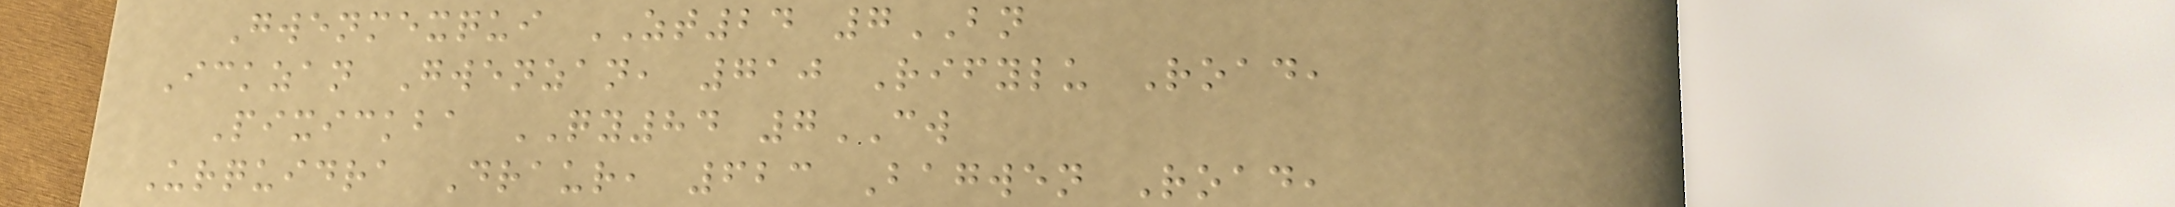Gwenmexqui ZT24 7BN
Ickzan Gwenzan, 710 Rifylu Road,
Pixickba QY84 7CW
Urquidra Draur, 623 Bagwen Road,
